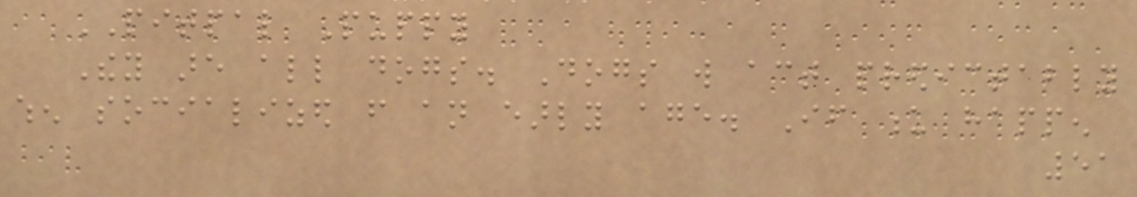PITPAL Puppy
They are all dogs. Dogs will act predictably
when socialized from an early age. If u happen
51
